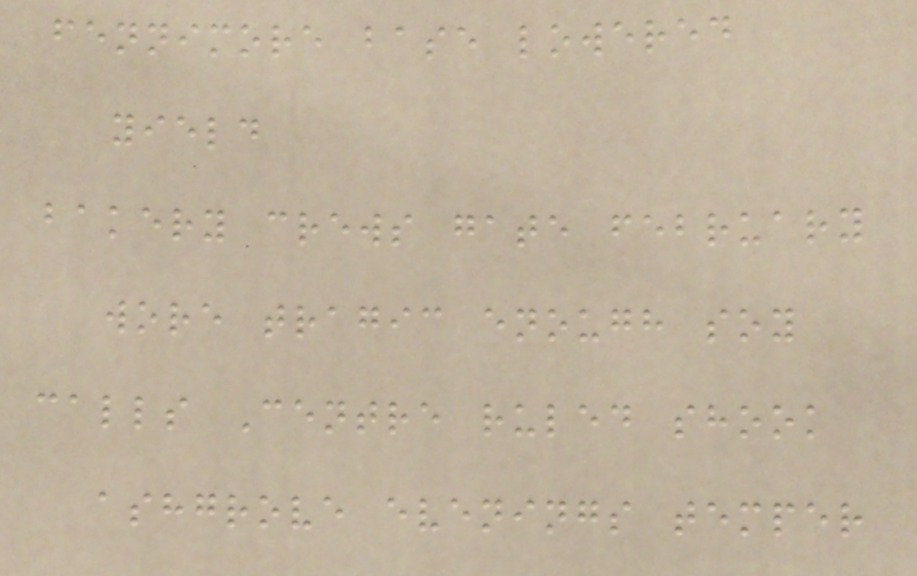fennimore base lowered
yield
bakery crews gate february
wore tragic enough soy
calls Centre ruled shook
ashgrove evenings temper
